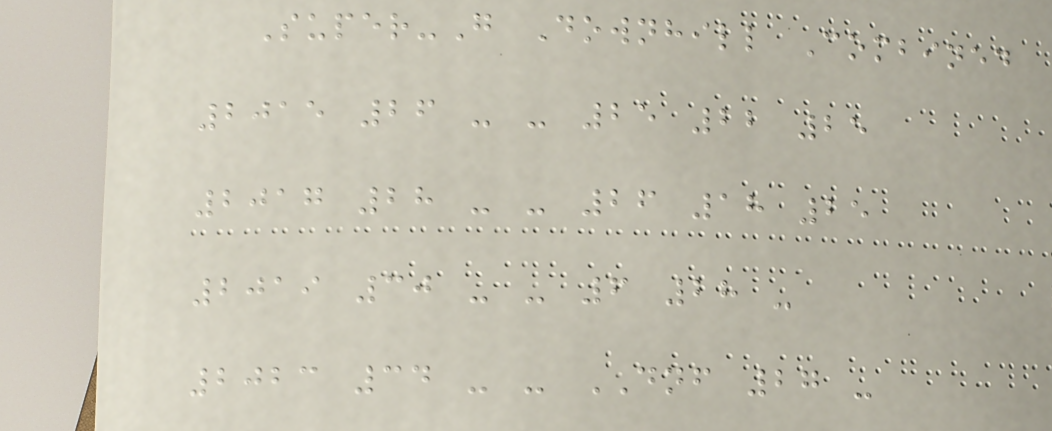Super-G Downhill Combined
2015 26 - - 25 22 25
2017 28 - - 26 18 25
2019 30 - - 6 28 -
2023 34 - - DNF 27 -
